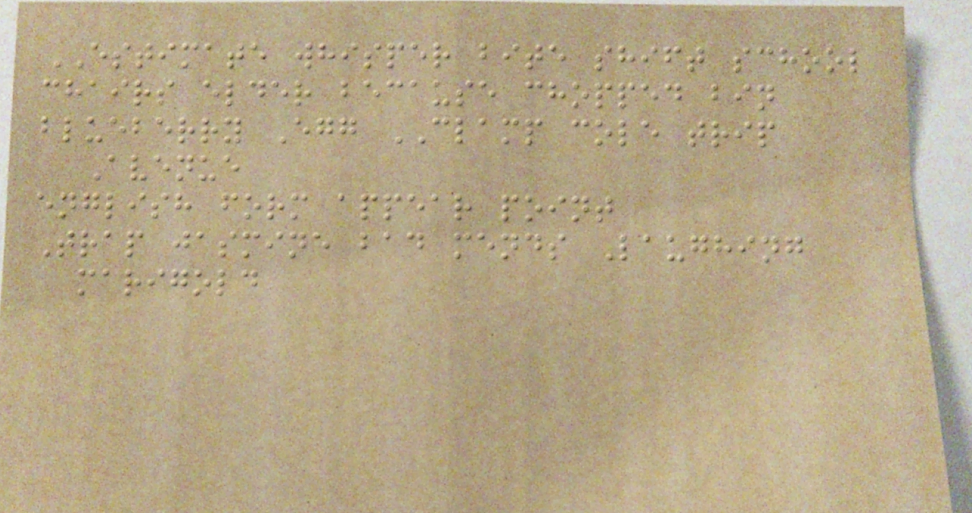ESTIMATE whisper bite shift school
chairs elder because chopped bin
blueberry Egg CLAMP cole trip
Avenue
english form appear point
Trap jasmine bad mends Laughing
marigold
